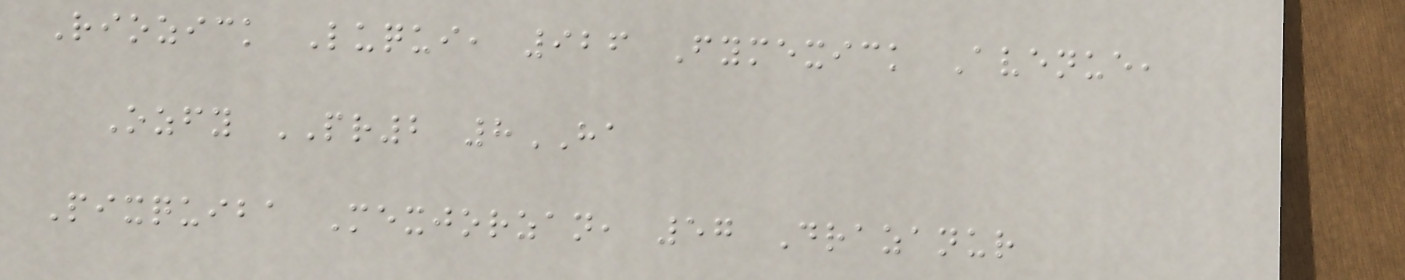Riozick Luqui, 926 Fymexick Avenue,
Ozfy PR2 8HA
Pixquiba Mexjorzan, 57 Drazanur
